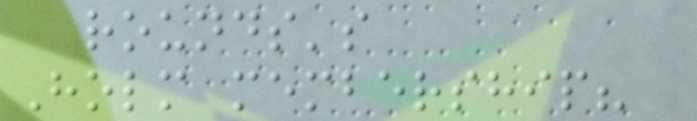rounds's
Holm membership?
